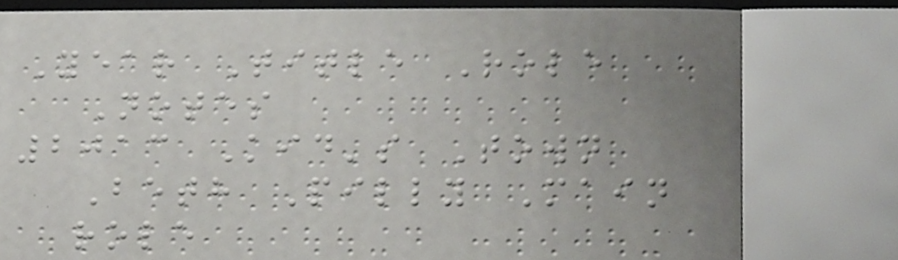Year Title Role
Notes
2013 Kid's Town
Beth Pilly Main
role
